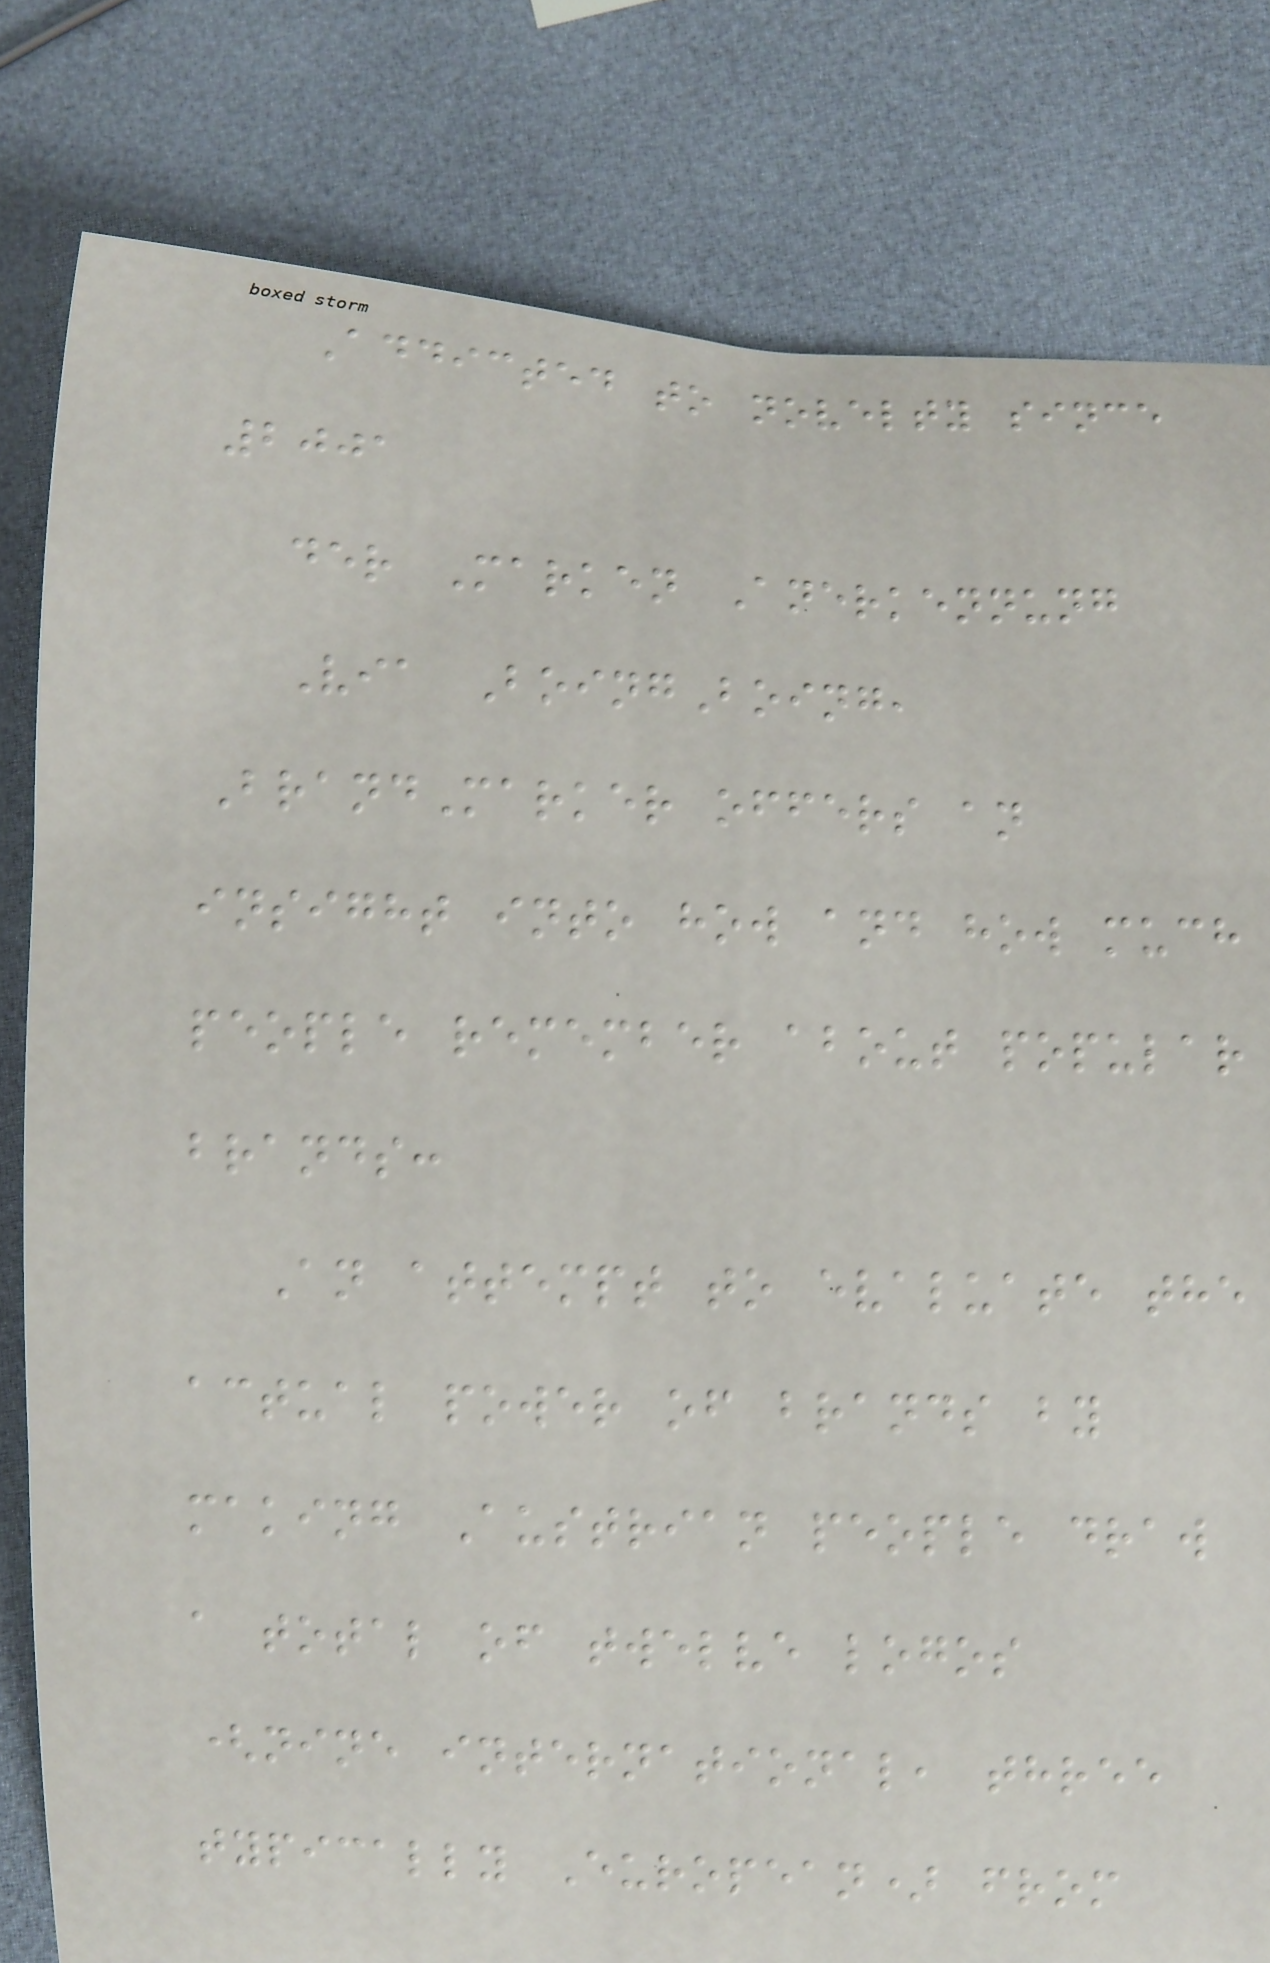Addicted to novelty since
2001
der Marken Anerkennung
Via BoingBoing,
BrandMarker offers an
insight into how and how much
people remember about popular
brands:
An attempt to evaluate the
actual power of brands by
making Austrian people draw
a total of twelve logos
(nine international, three
typically European) from
